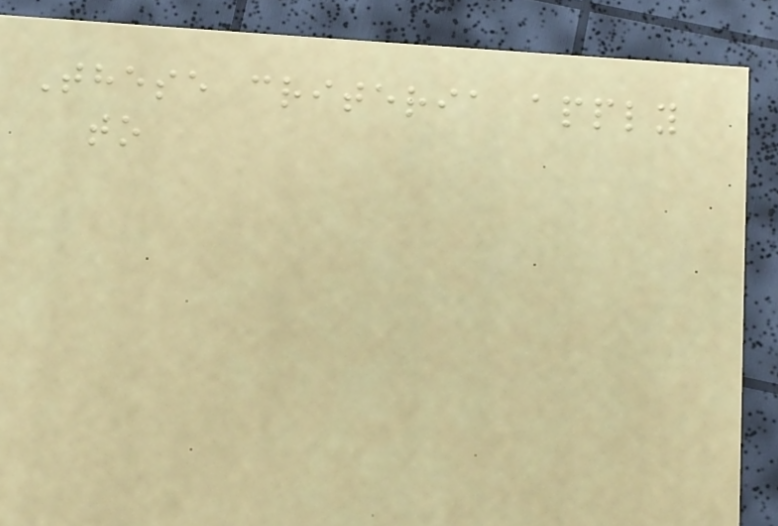These criteria apply
to
